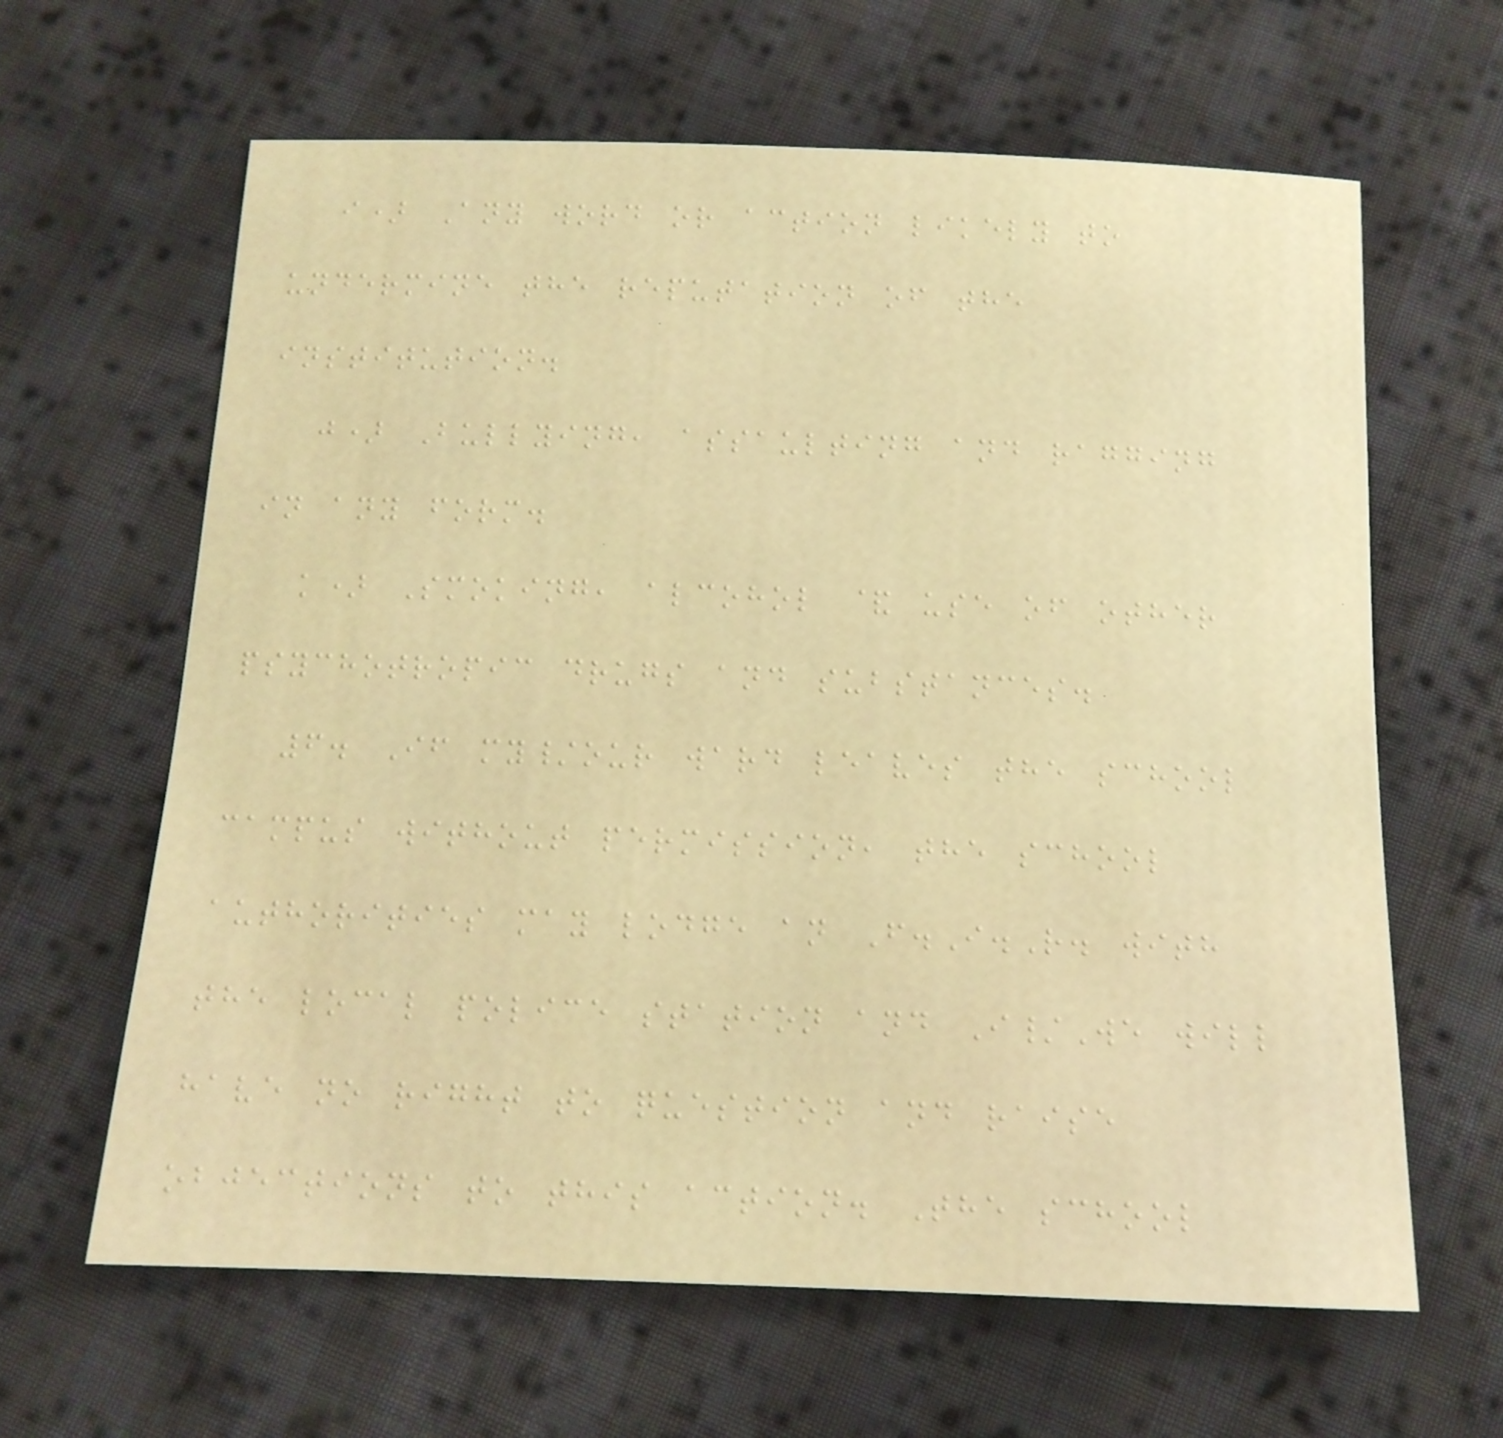i) Any word or action likely to
undermine the reputation of the
institution.
j) Bullying, assaulting and ragging
in any form.
k) Smoking, alcohol & use of other
psychotropic drugs and substances.
6. If my/our ward leaves the school
campus without permission, the school
authorities may lodge an F.I.R. with
the local police station and I/We will
have no right to question and raise
objections to this action. The school
